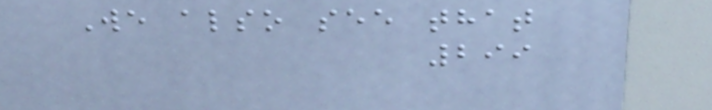We also see that
299
